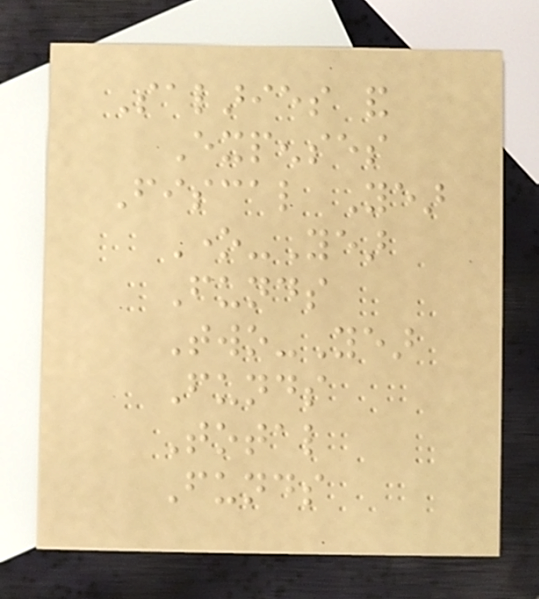Salaries and
Expenses
Fiscal Year
One-Year
Funds
Two-Year
Funds
Total
Funds
